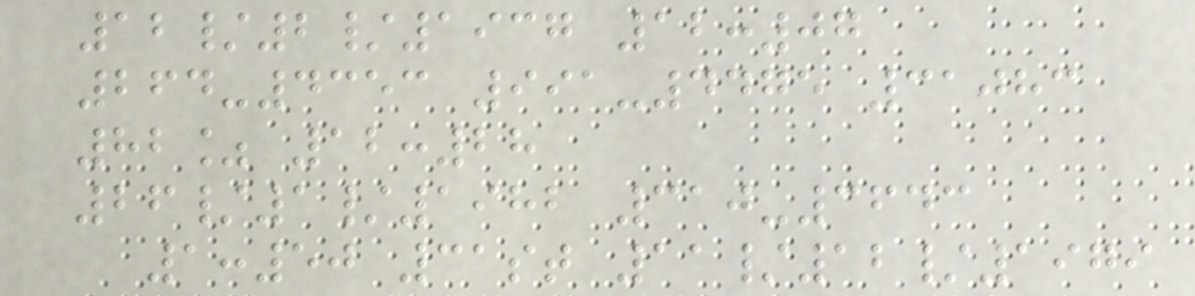12/2/1937 12:07
264-4353 991-4475 31083
82% 12:28
26/1/1982 310-3643
1:50 31st 11/12/1979
